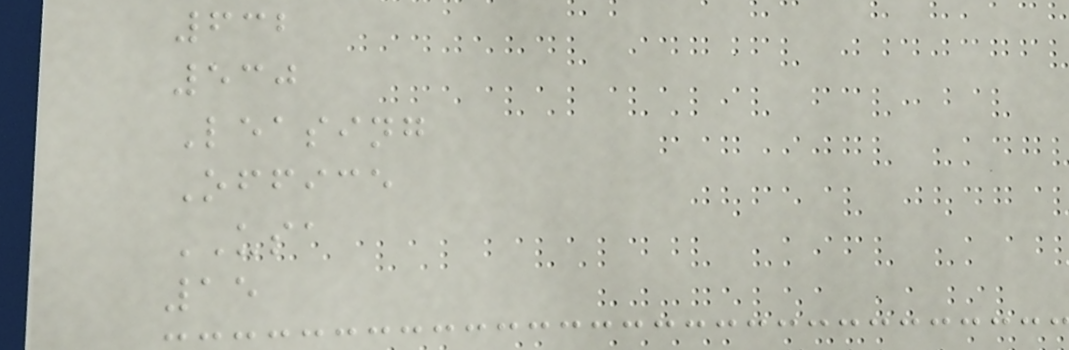632
530
Leasing
Office
USA
15
